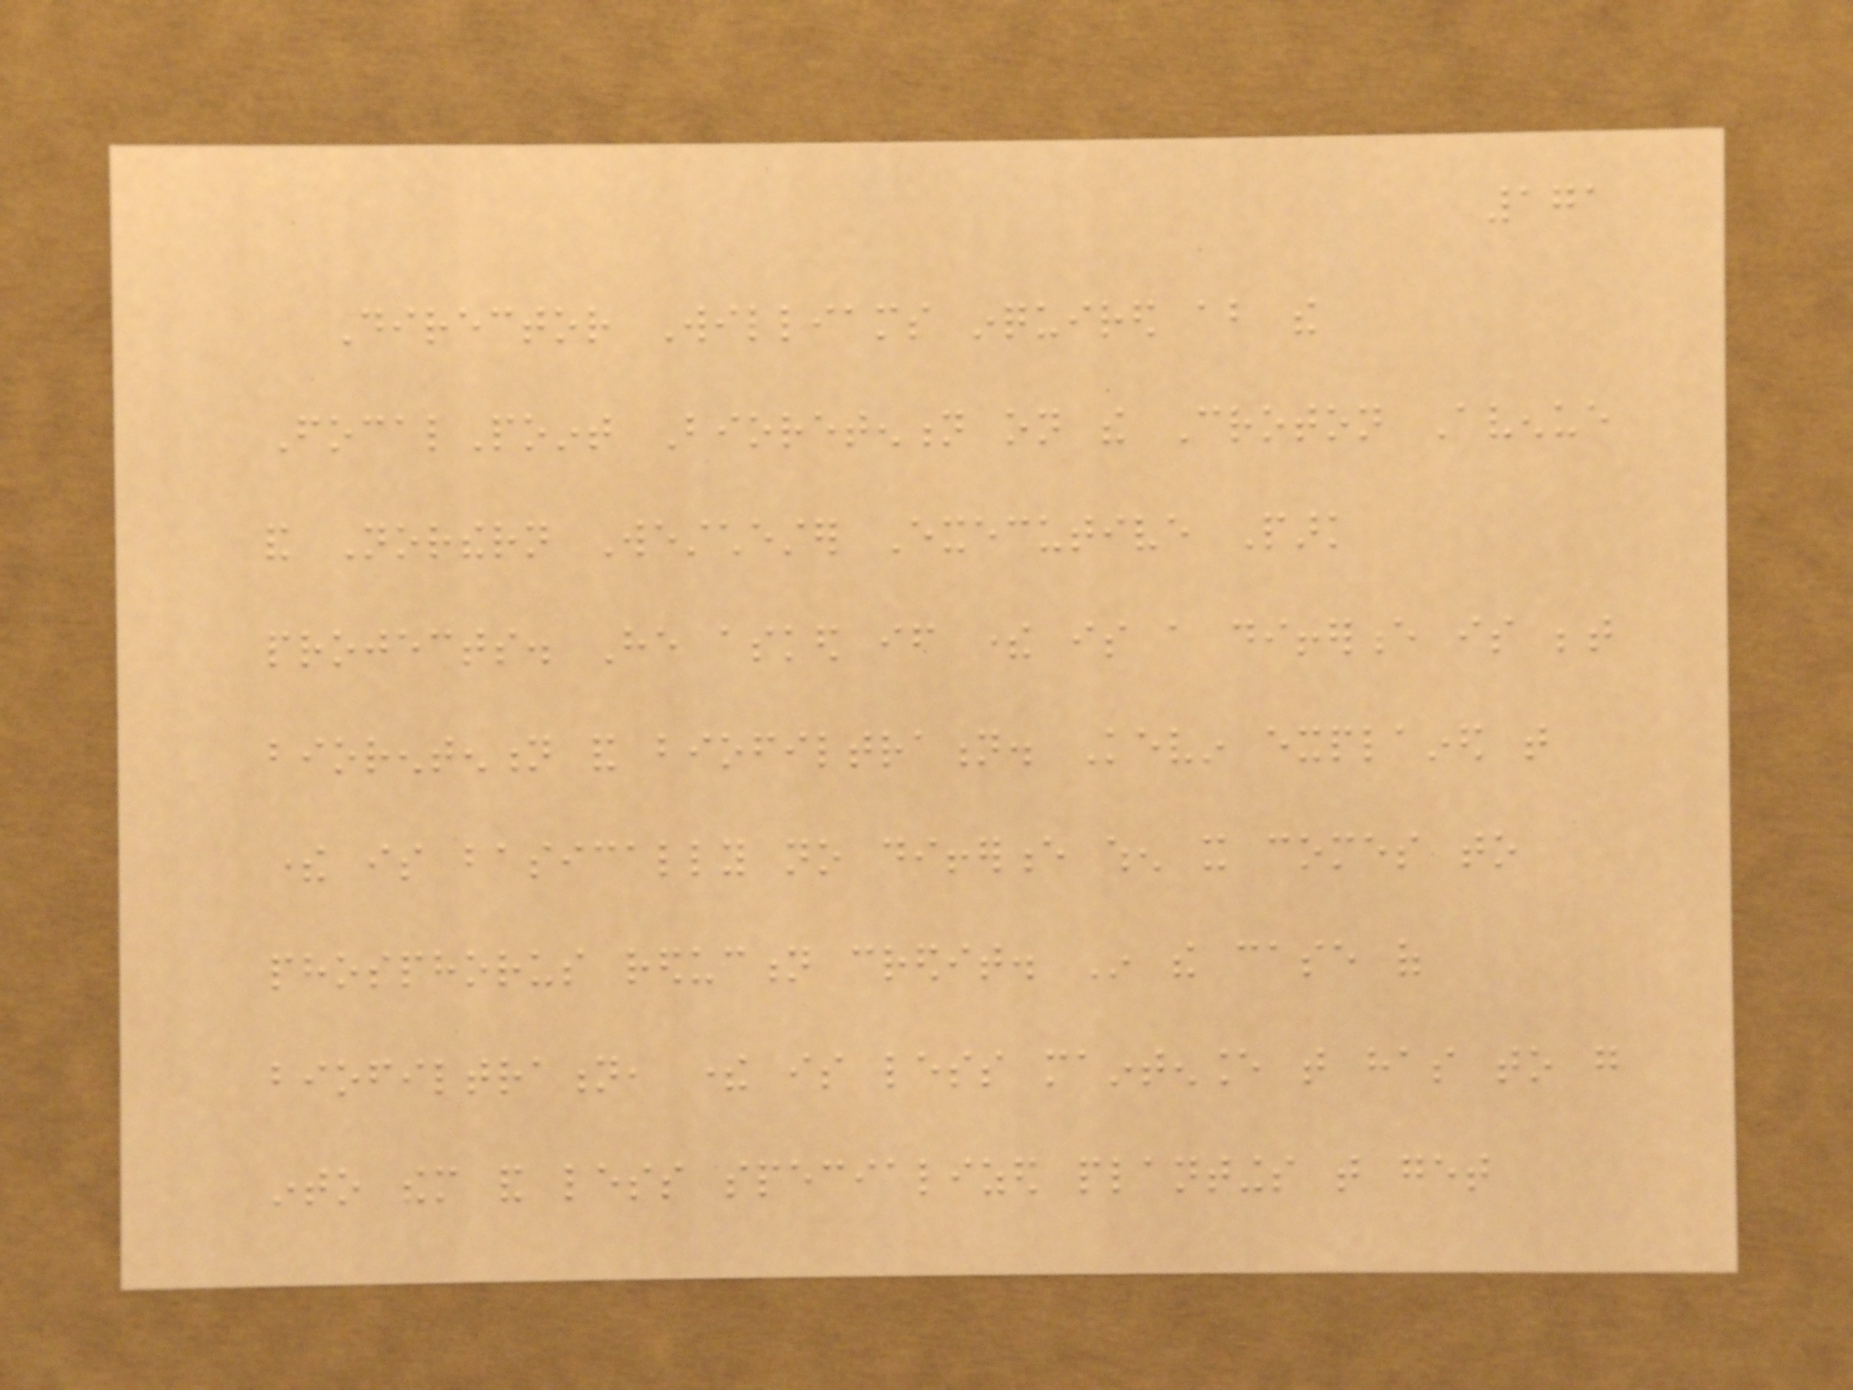171
Director Williams inquired about the
FocalPoint Bioretention on the Croton Avenue
and Northern Westchester Executive Park
projects. He asked if there is a difference is between
biorentention and biofiltration. Kevin explained that
there is basically no difference when it comes to
phosphorus reduction credit. In the case of
biofiltration, there is less maintenance that has to go
into them and less specialized plantings that get
